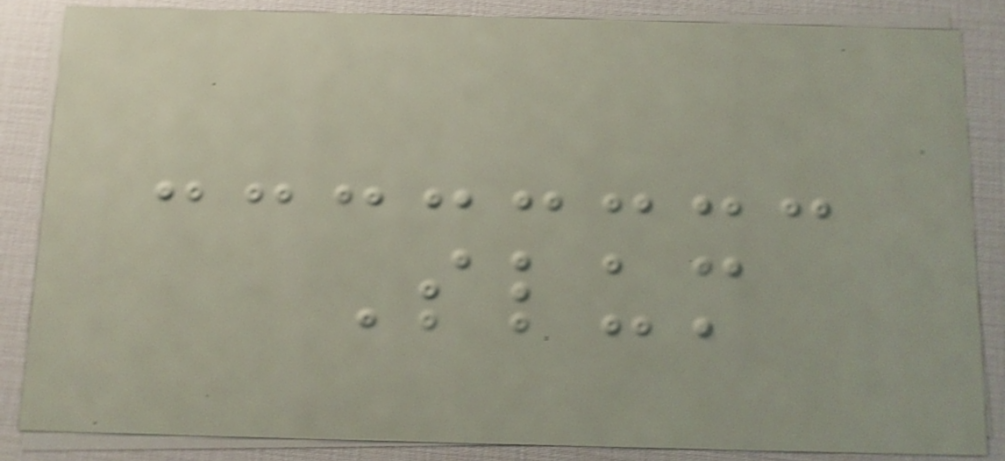Slum
